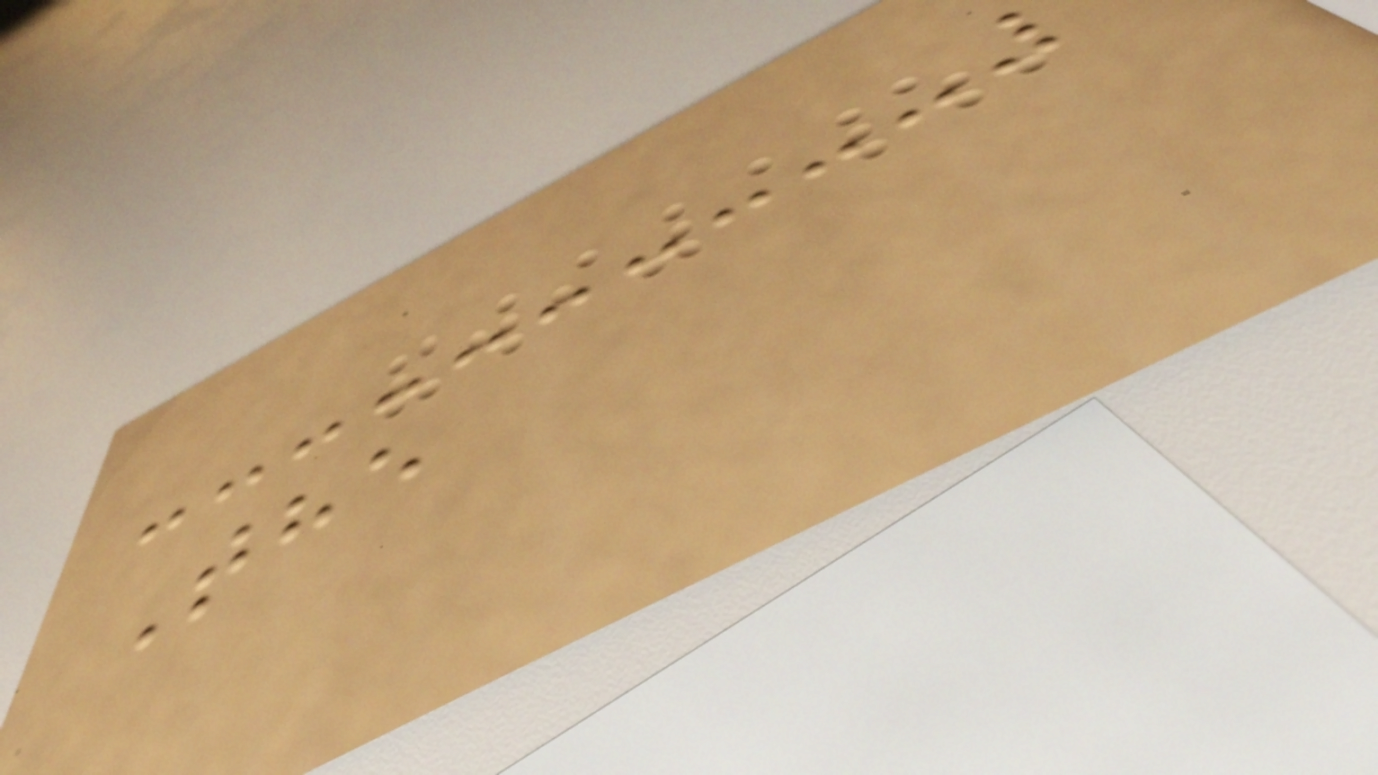The
